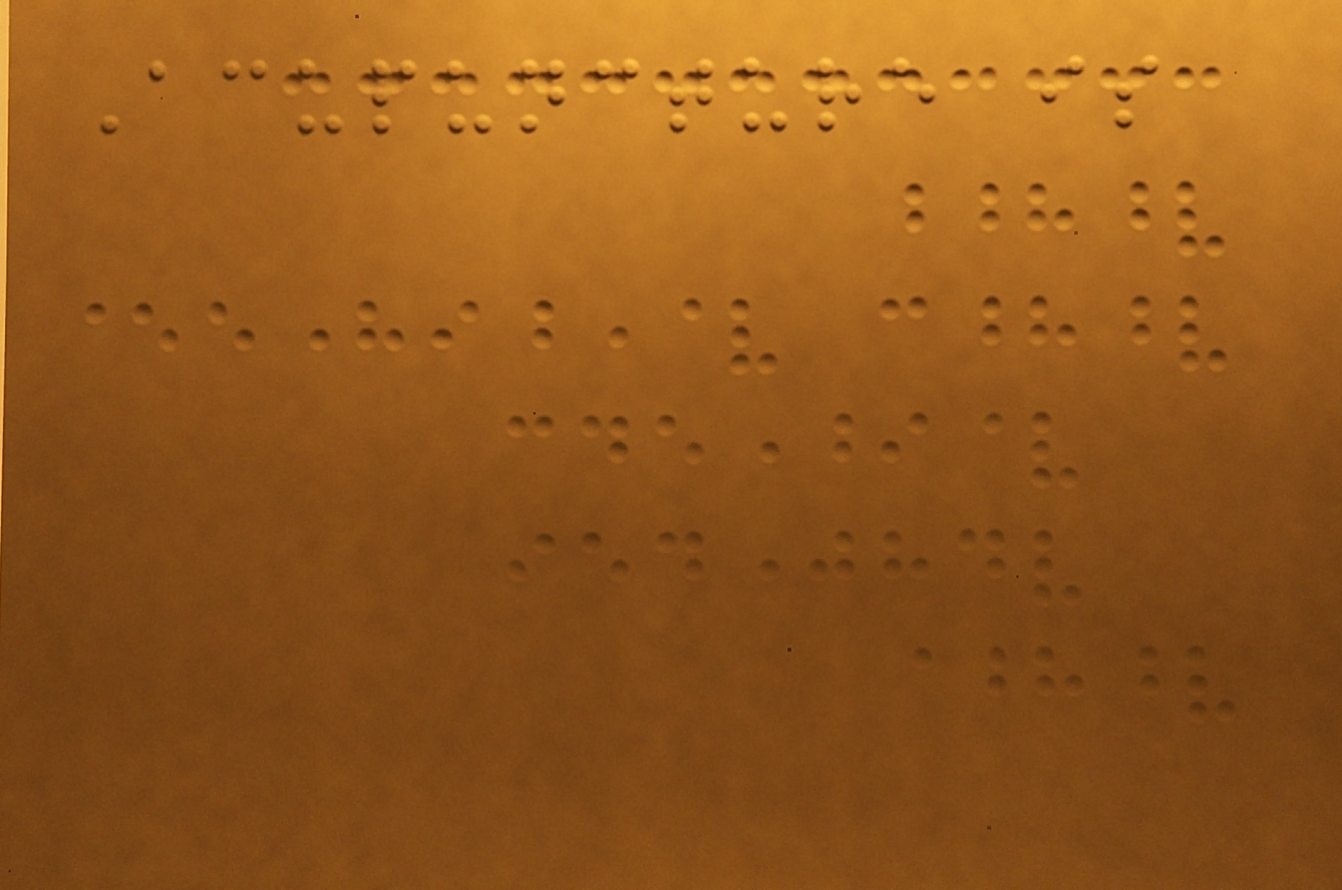Acupuncture is
